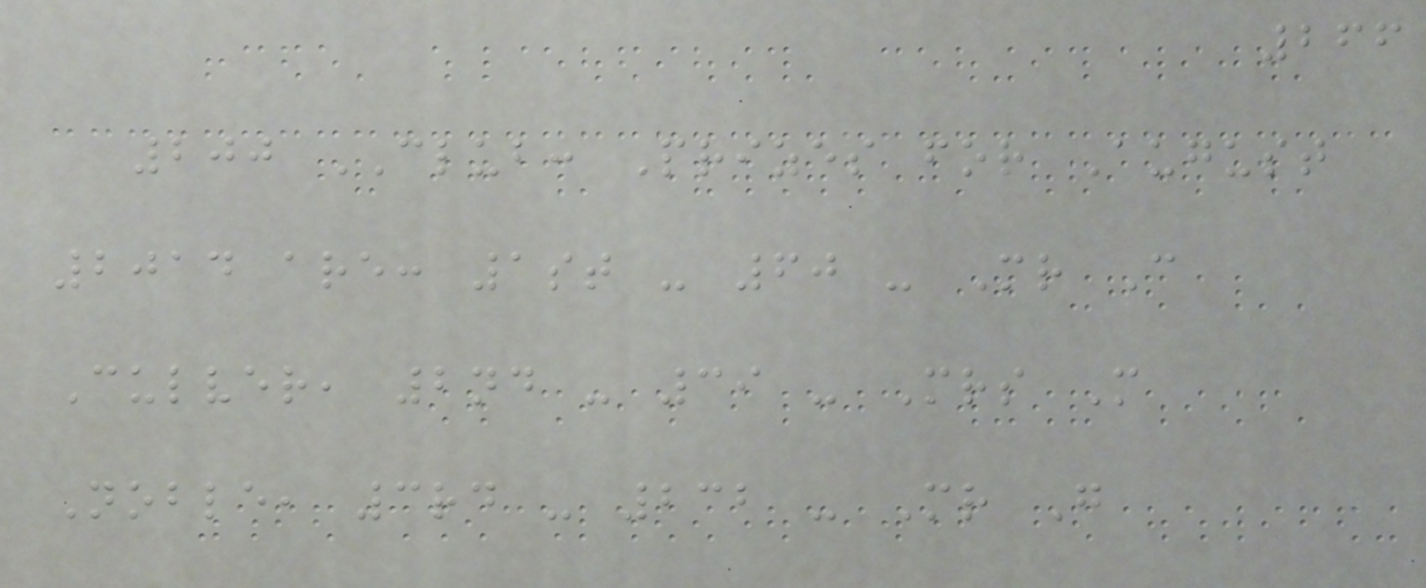266
200 CLUB: Prizes for August
2014 are: 1st - 60 - Mr C
Culver, 2nd - 39 - Mrs M
Noble, 3rd - 232 - Mr G
